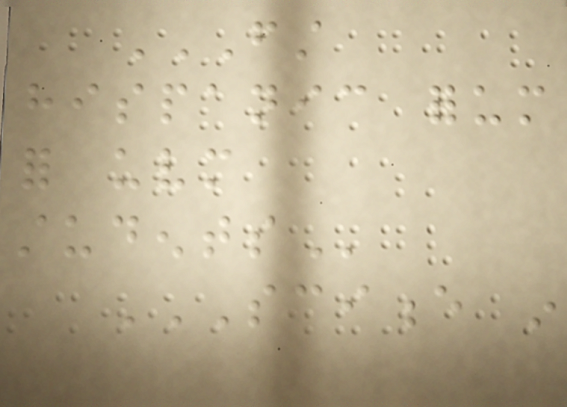FIRST
HISPANIC FORUM
FOR UVM
STUDENTS
SCIENCE IN
